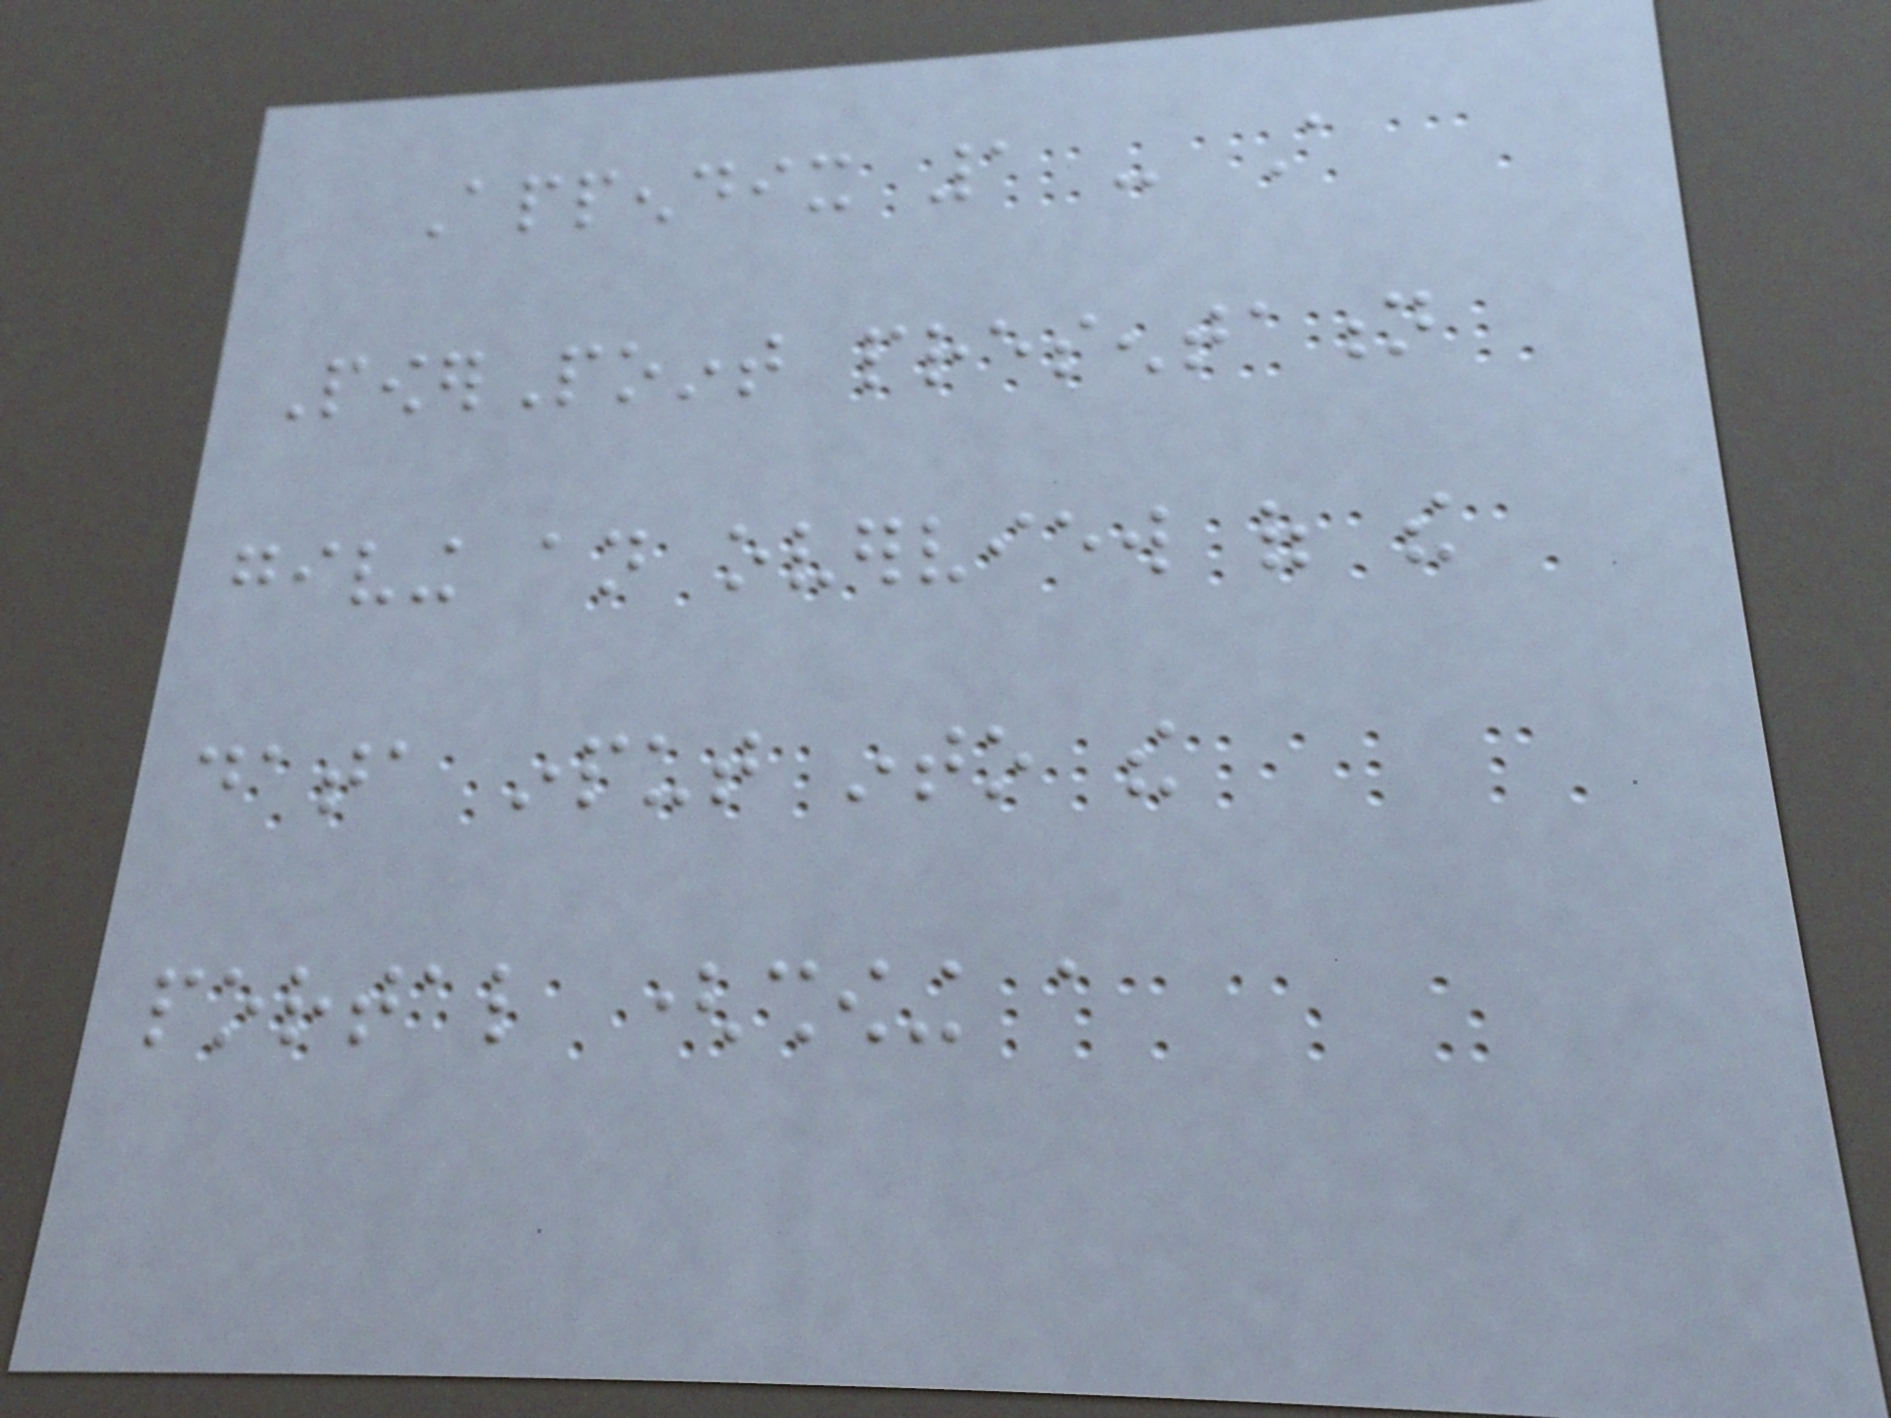Appendix 1 - A
PowerPoint presentation
giving an overview of the
data input into the
portal (showing a
